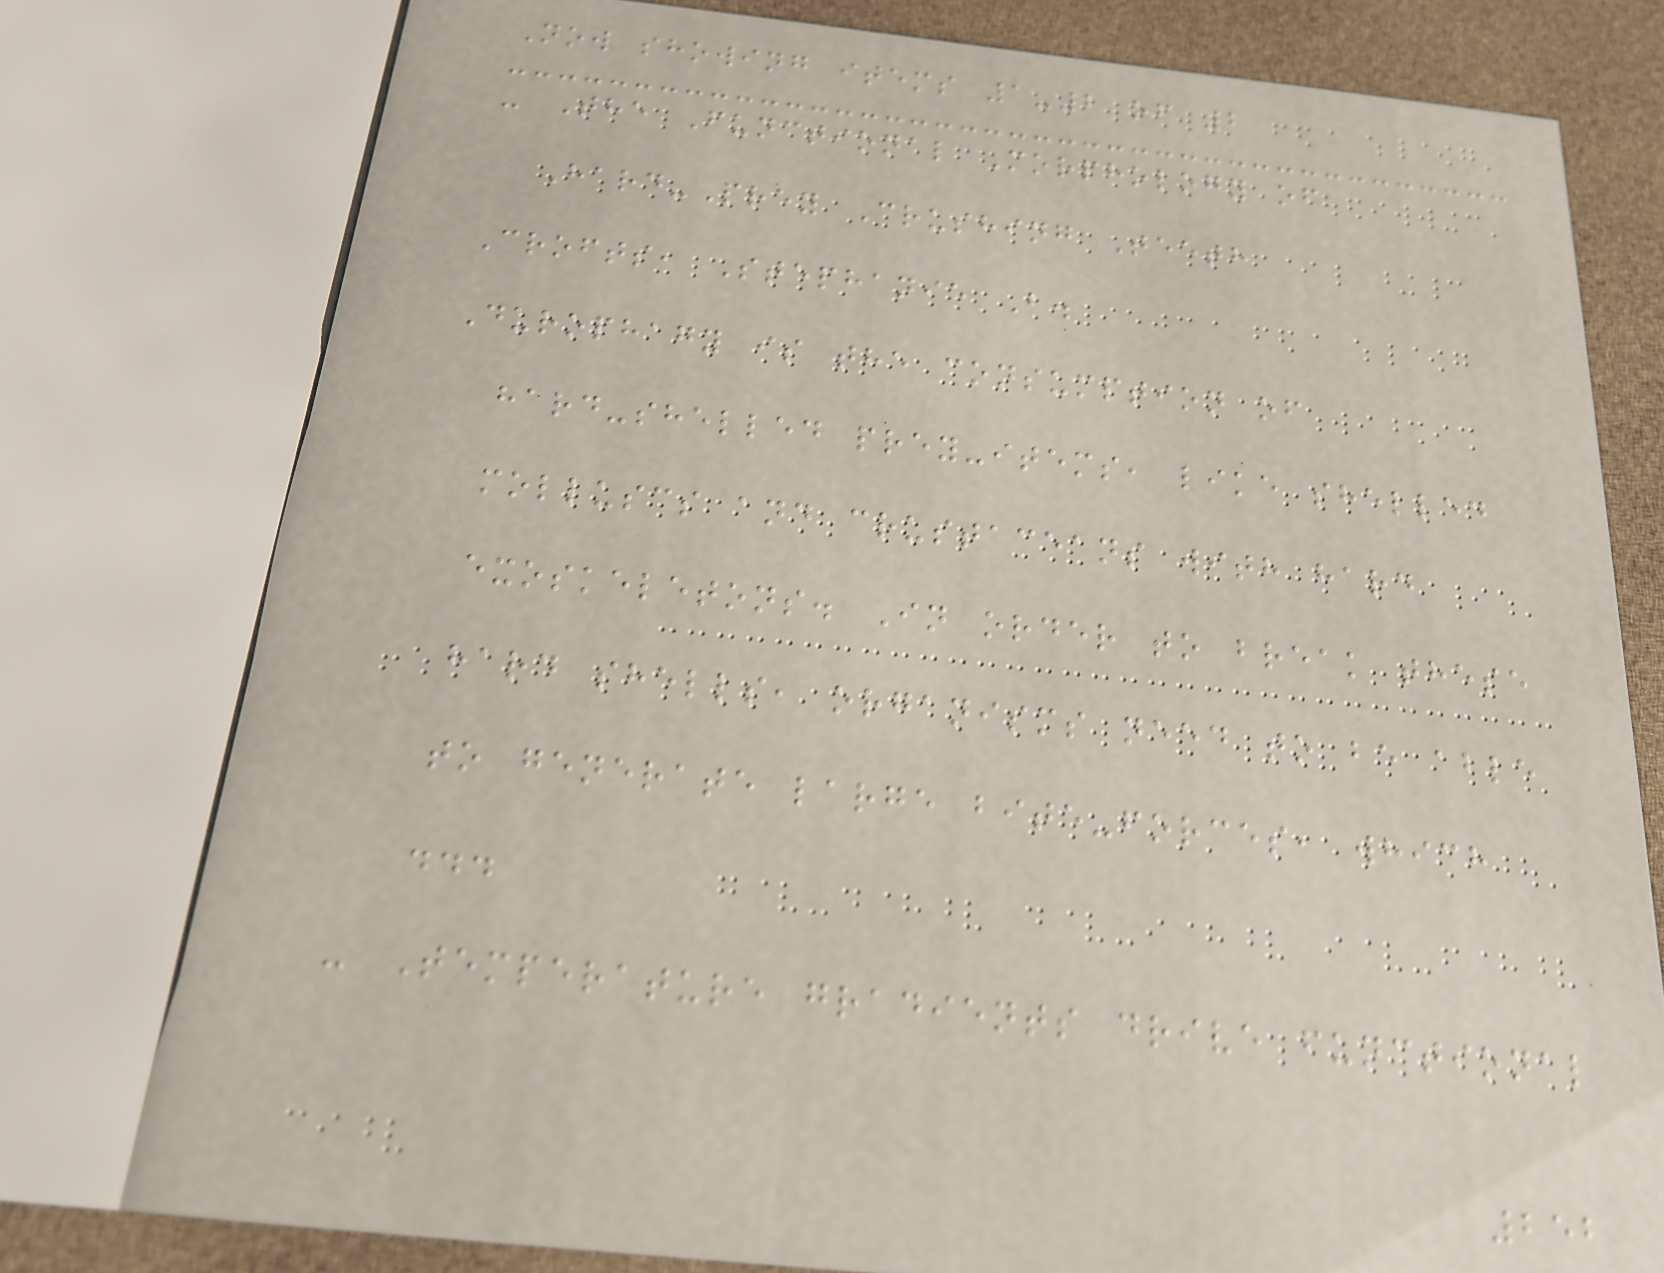Now showing items 1-2 of 2
- The Functional Morphology of
Hard-Prey Crushing Teeth
Crofts, Stephanie B.
Durophagy is the consumption of
hard-shelled prey-items, like shelled
molluscs and crustaceans with hard
exoskeletons. In order to break these
hard shells, organisms need to be able
to generate large bite-forces, which
...
- Temperature gradients drive functional
252
